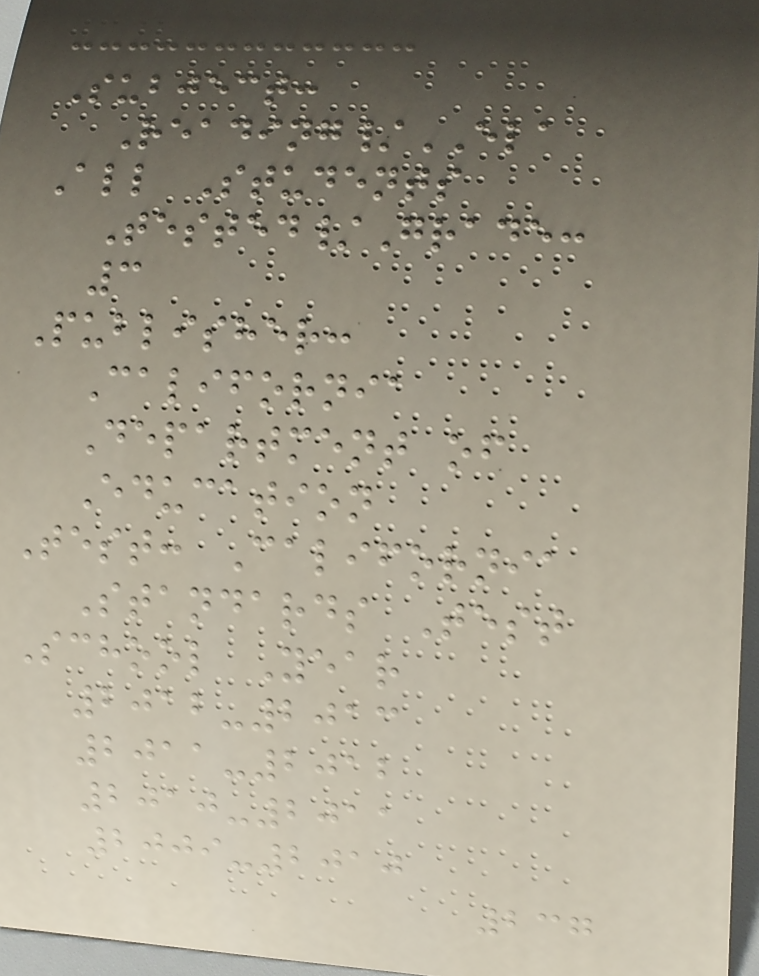Subject:
Reading/ELA
All Students
Tested/Grade:
3
Publisher:
California
Department of
Education
Test: California
Standards Test
School Year
2012-2013
2011-2012
2010-2011
2009-2010
237
